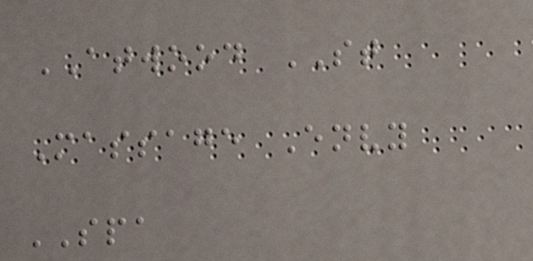ATWOOD ST
Massage Envy
SPA
